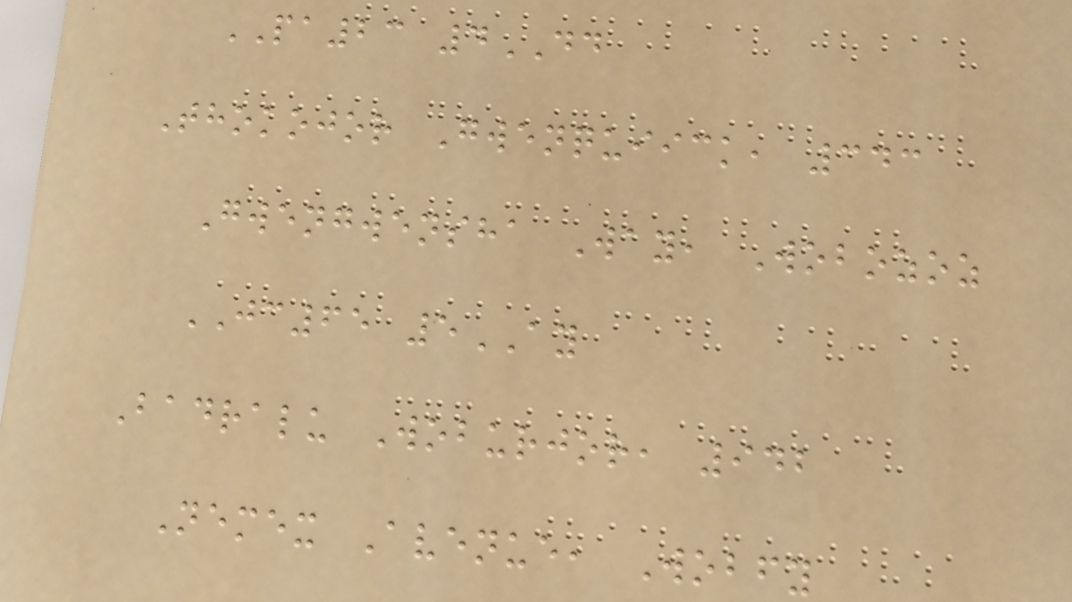PA23 4DD
Thokojor Gwenquiick, 343
Gwengwensha Way, Wobozoz
JC65 5AY
Badralu Woburjor, 942
Nemex Avenue, Wobfy
